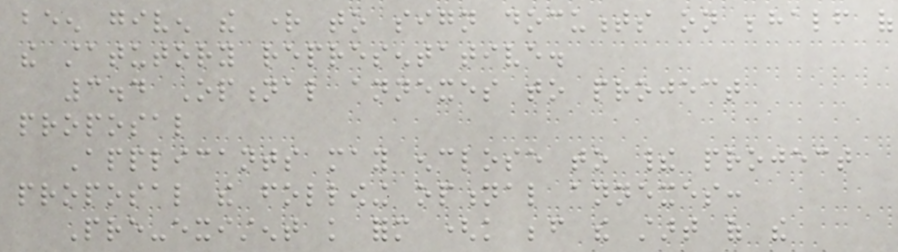been given the right to sign documents on behalf of
the statutory representative.
3.4 Optional annexes to project
proposal
Applicants may enclose to their project
proposal the following optional annexes:
Pre-existent knowledge form (knowledge before the start of the
